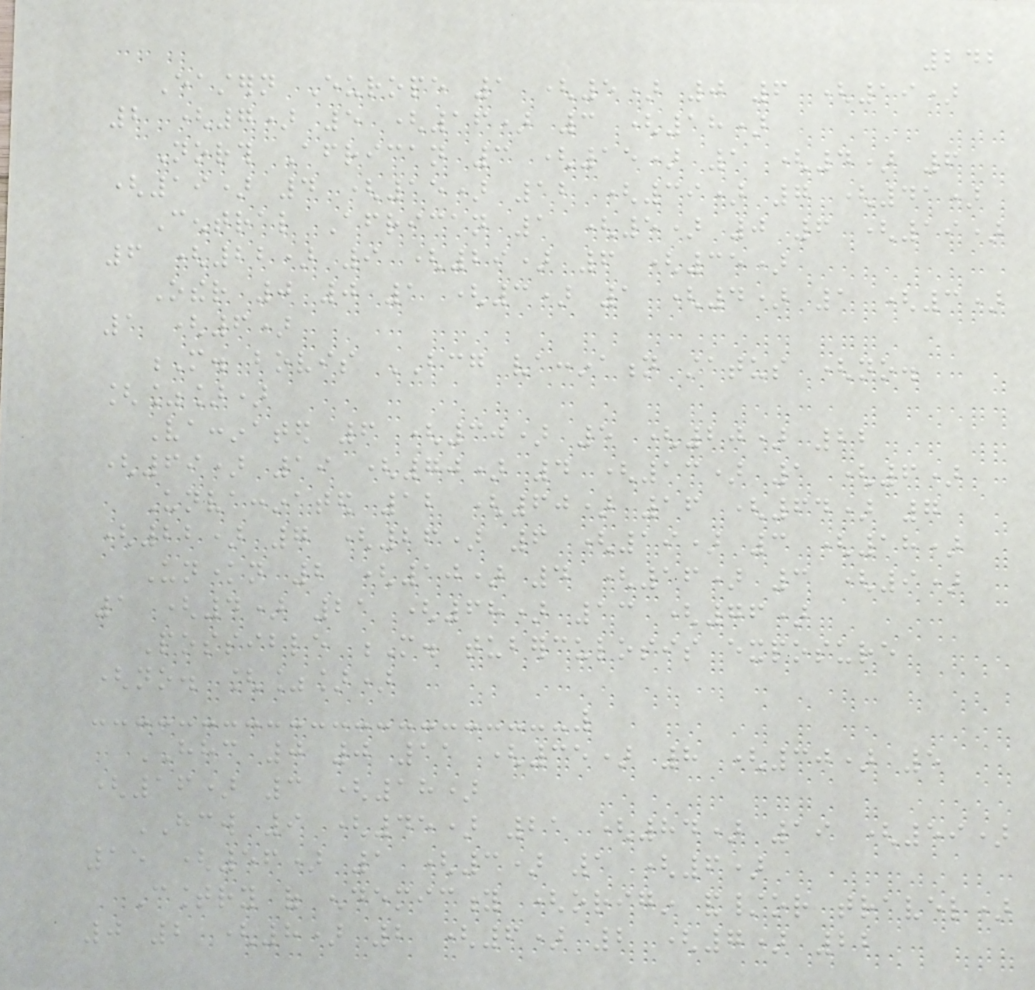242
Eastern Europe 1 (5) 0 6 (19)
2 (7) 5 (16) 3 (18)
North African 3 (15) 1 (4) 6
(19) 4 (15) 12 (39) 7 (41)
Central African 1 (5) 0 6 (19)
6 (22) 9 (29) 6 (35)
Other 0 0 1 (3) 1 (4) 1 (3)
1 (6)
M. bovis BCG vaccination status (no.
[%])
Vaccinated 6 (30) 5 (20) 22
(69) 19 (70) 4 (13) 1 (6)
Unvaccinated 12 (60) 16 (64) 7
(22) 7 (26) 6 (19) 3 (18)
Unknown 2 (10) 4 (16) 3 (9)
1 (4) 21 (68) 13 (76)
Possible M. tuberculosis exposure
(no. [%])
HHC 0 0 11 (35) 8 (30) 5
(16) 3 (18)
HCW 9 (45) 21 (84) 19 (59)
15 (56) 1 (3) 1 (6)
Country of endemicity (origin and/or travel)
0 2 (8) 2 (6) 2 (7) 22
